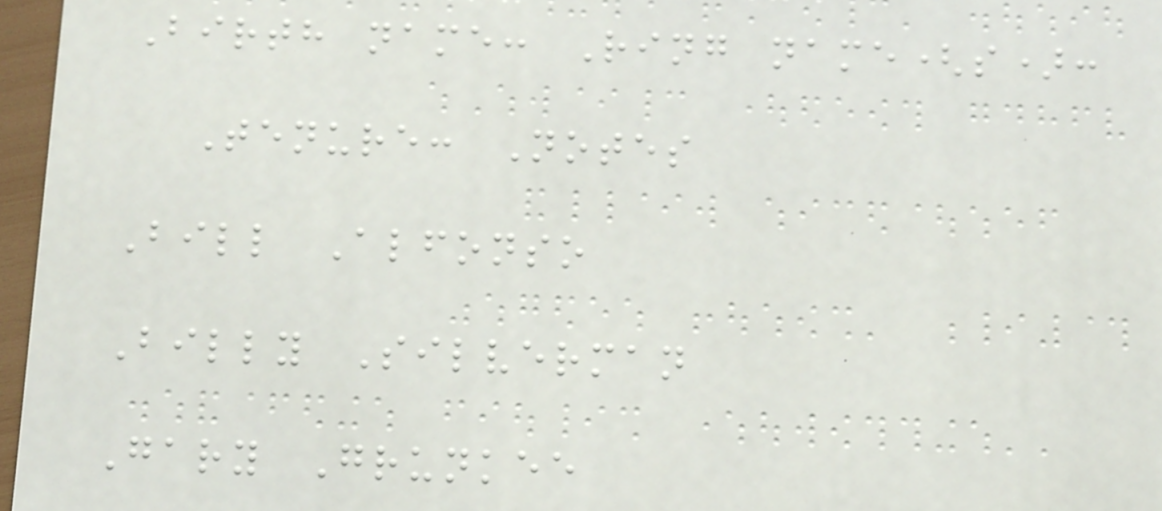Birth name: Ring name(s):
Tenure: Notes
Bill Alfonso
Billy Silverman
Gary Grunkee
